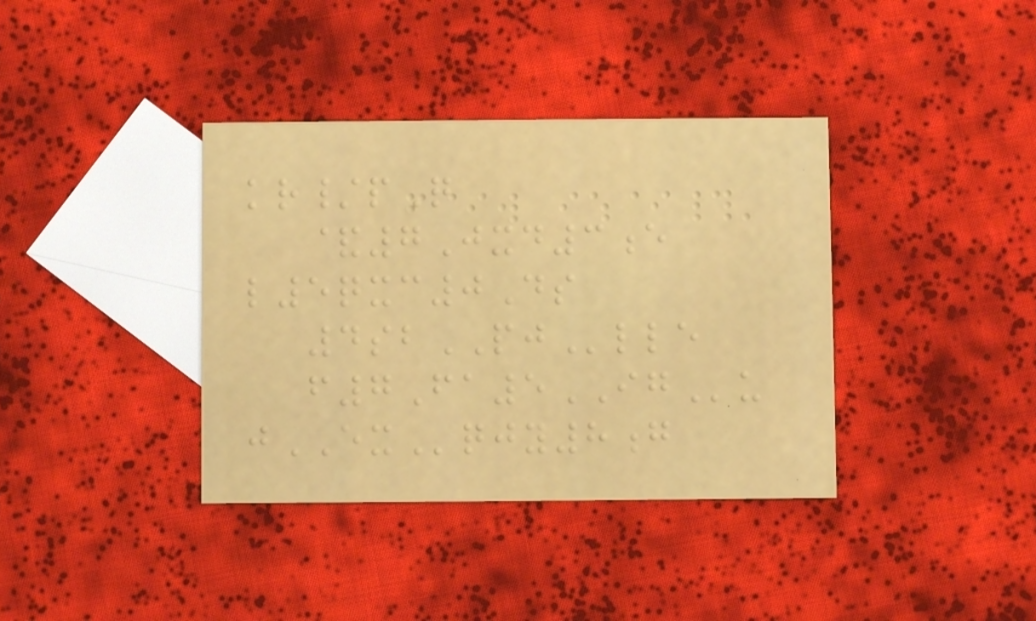kr/pQ
&7Jxd3e
l5qxc0Ds
4sbPJlle
f7Fa5IGu
jEXqjy8g
